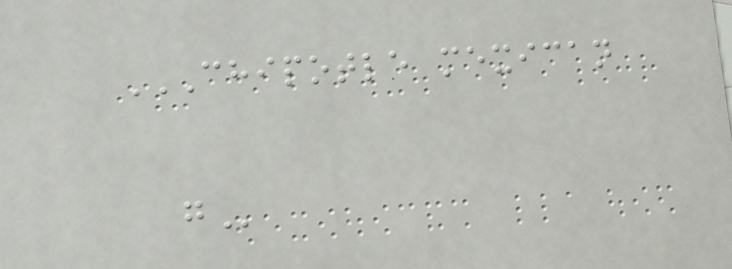CHIPOTLE MEXICAN
G
